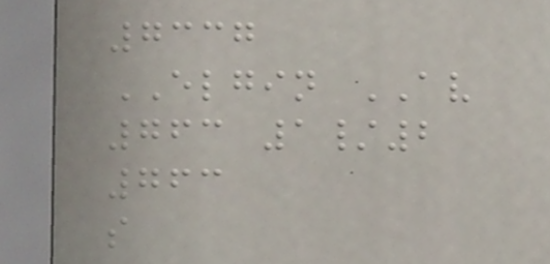7337
ELGIN AV
763 1/2
763
s
